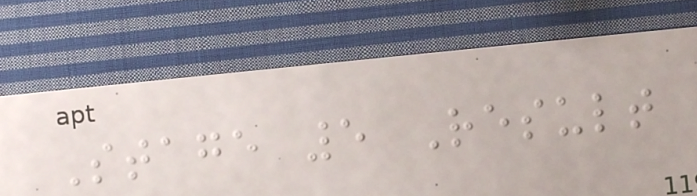Stage 5 Result
